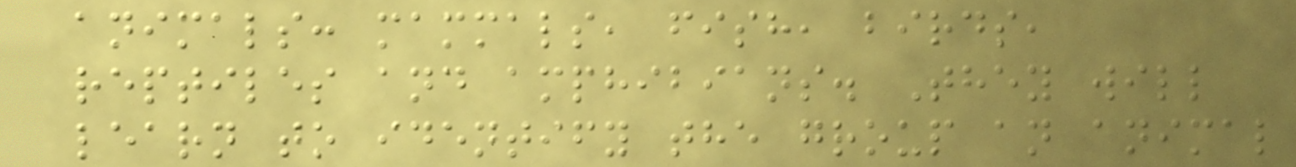animals: mammals, fish, birds,
reptiles and amphibians. They will
learn to identify the group an animal
